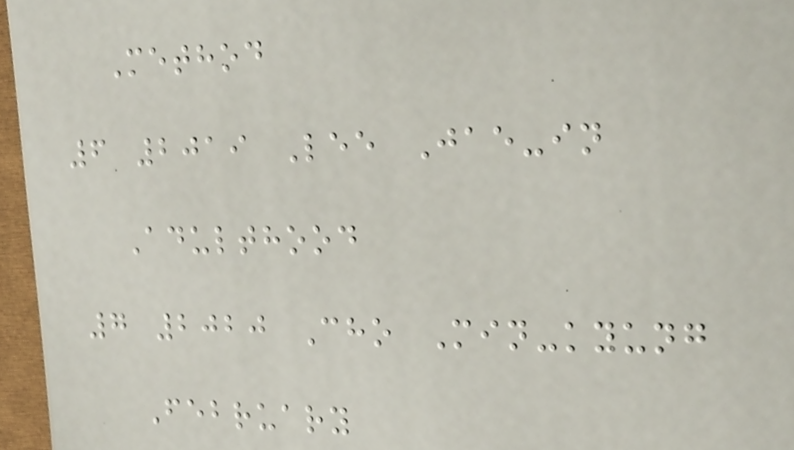Method
6 2019 Lee Jae-in
Adulthood
7 2020 Cho Min-kyung
February
